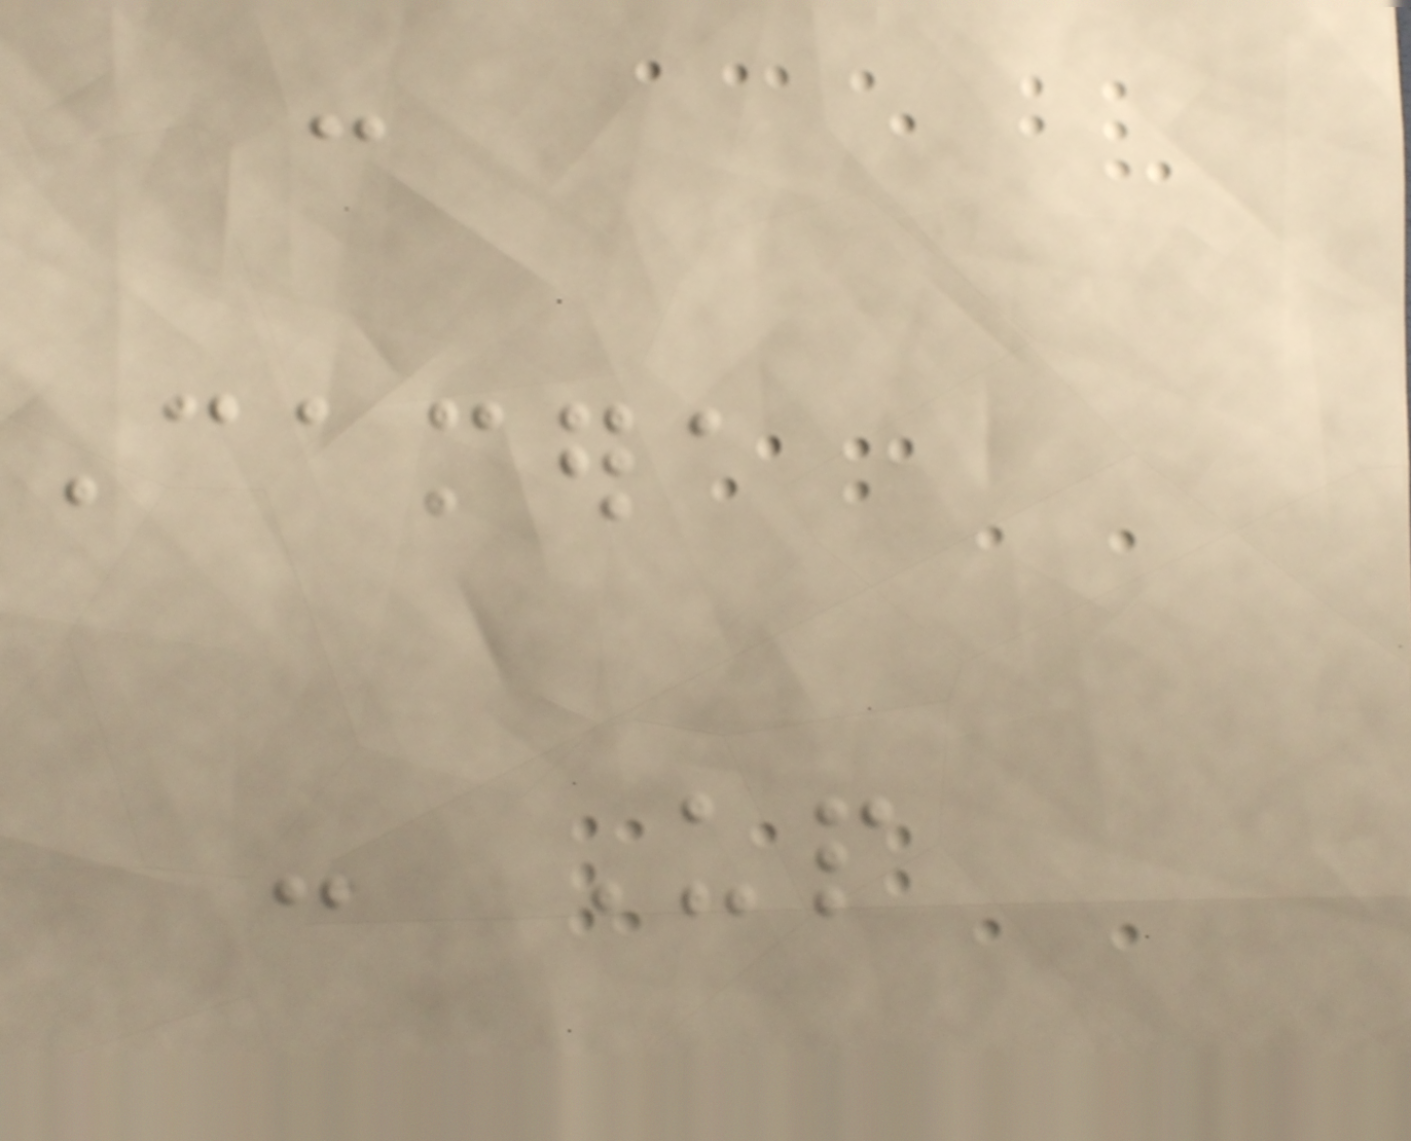-
Camera
- Up
